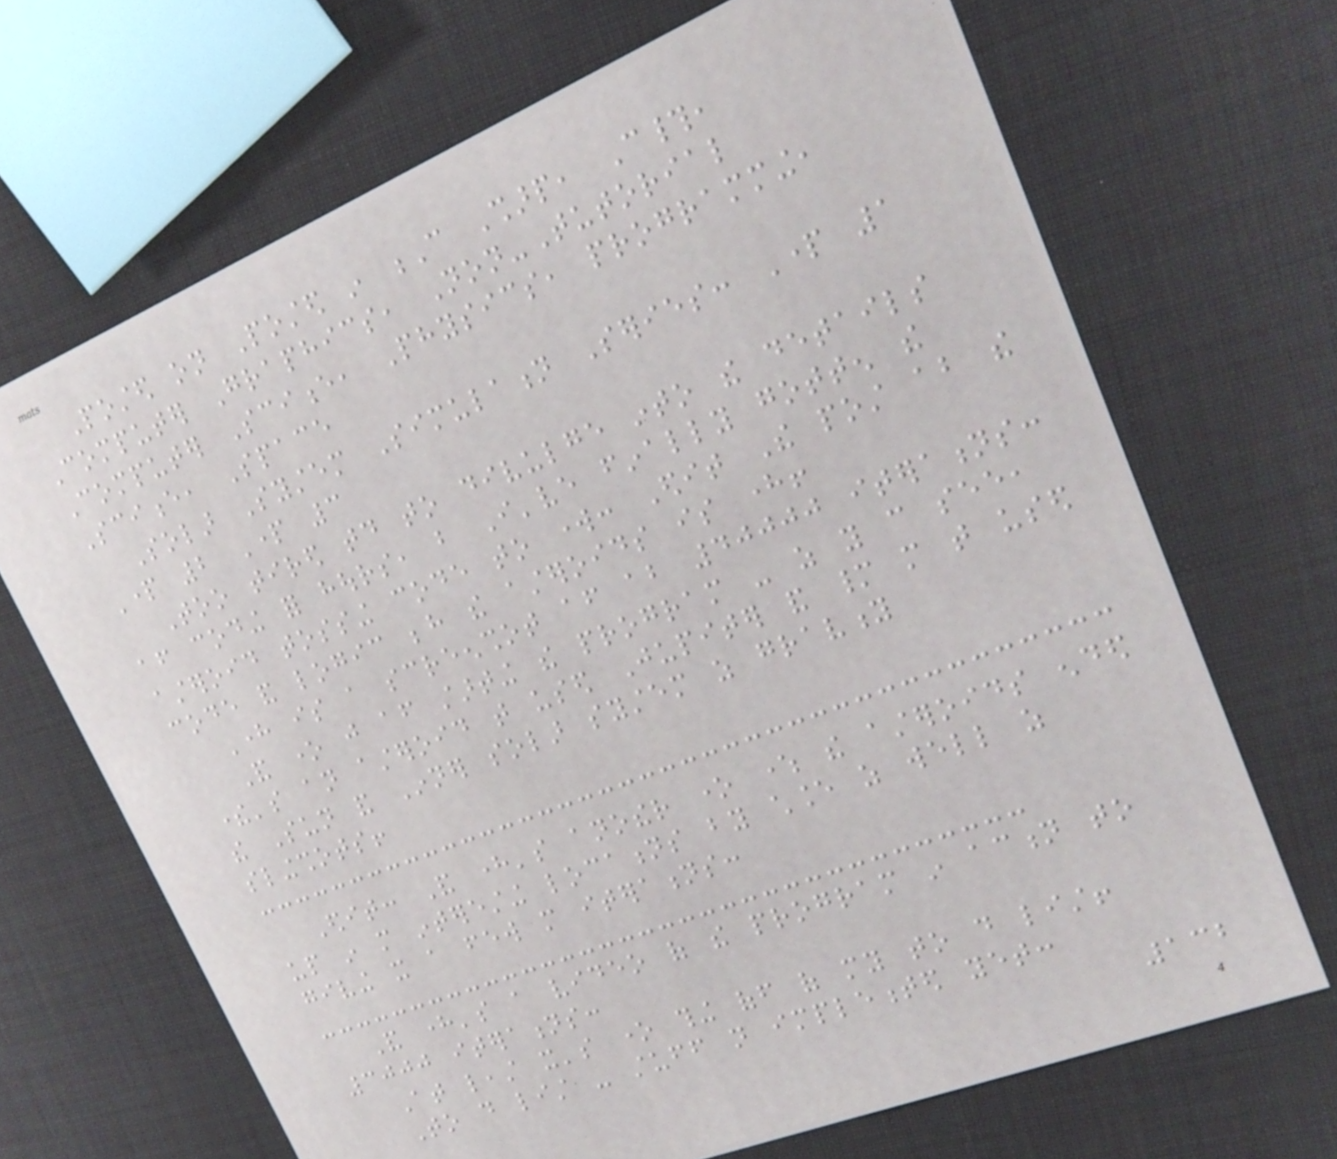Posted on Posted in C Sharp, C#,
Computer Graphics, Non-Tutorial
Computer Science, Physics, programming,
Science, Space
Solar System Simulation Series: Part 1
Part 2 Part 3
Too tired today to divulge into the details
after coding for hours, but I've finally gotten the
asteroid tossing code to work: Edit The post about the
code and logic behind the asteroids is here!
Here is a screenshot after about 40000 iterations:
And one just after starting the program - as you can see,
there's an asteroid that used Jupiter and many more that used
the Sun and Inner solar system as gravity
slingshots!
Edit: And here's another one where the asteroids ended
up in more interesting locations by chance as well as
giving it a few more iterations:
And here's a video of the program in action to
3000 iterations:
At least it's one thing off of my to do list!
To do list - stuff not implemented yet:
132
